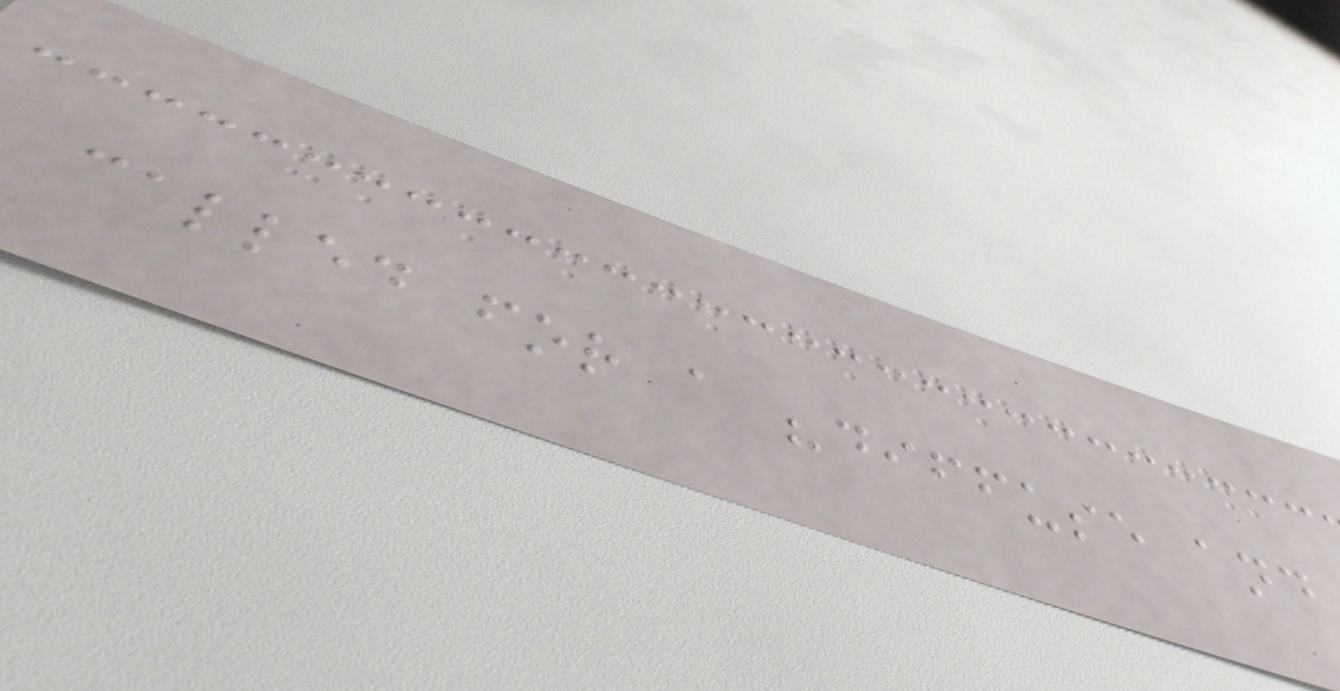called for a "diffuse and
